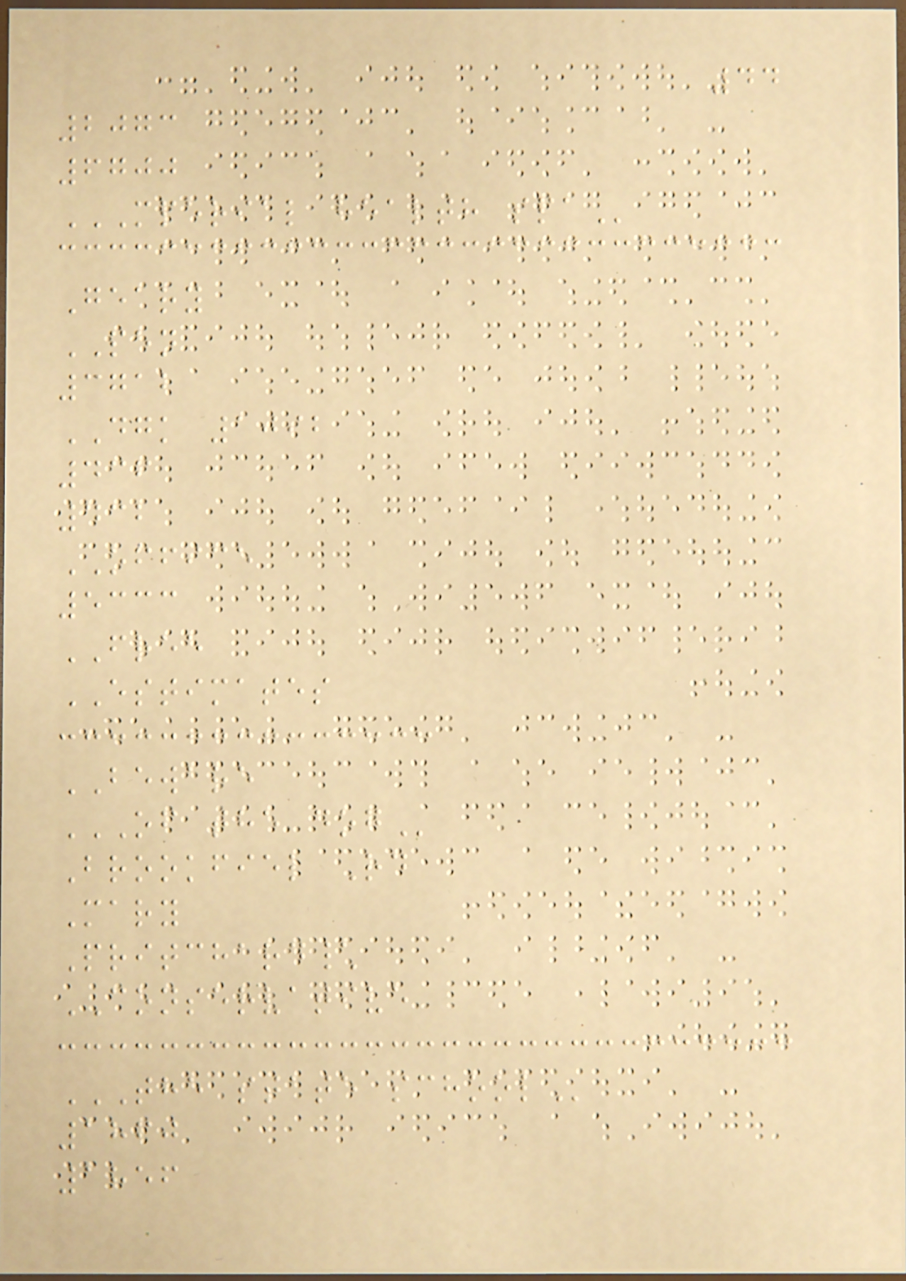44
2073
6700
MPERIAL HEALTH SPA
Geary
PEN
3712
DGK 1092
436
432
OFFICE
5333
FREE
ESTIMATES
BEWARE
OF THE DOG
Brookfiel Rd
Mary
Pritchard\
CONSERVATIVE
THE STATE SCHOOL
1860
1856
